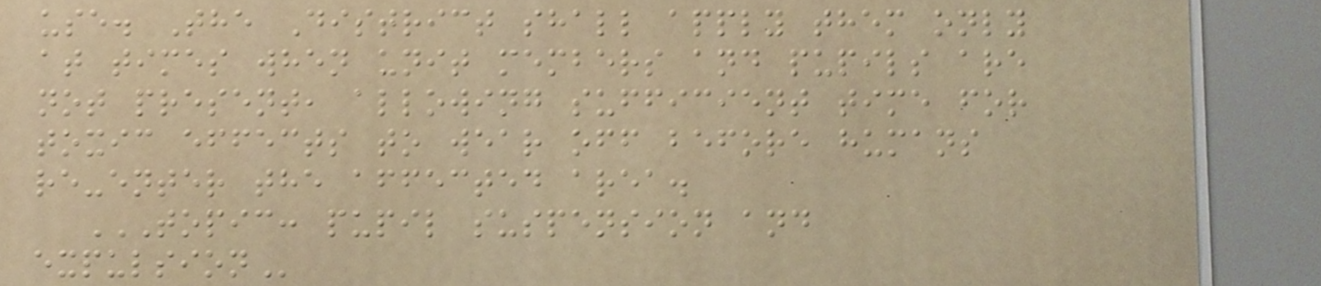use. The District shall apply them only
at times when unit members and pupils are
not present, allowing sufficient time for
toxic effects to wear off before humans
re-enter the affected area.
TOPIC: PUPIL SUSPENSION AND
EXPULSION
